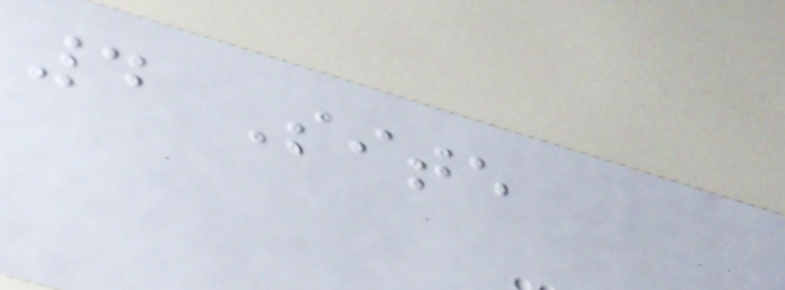4 Site
